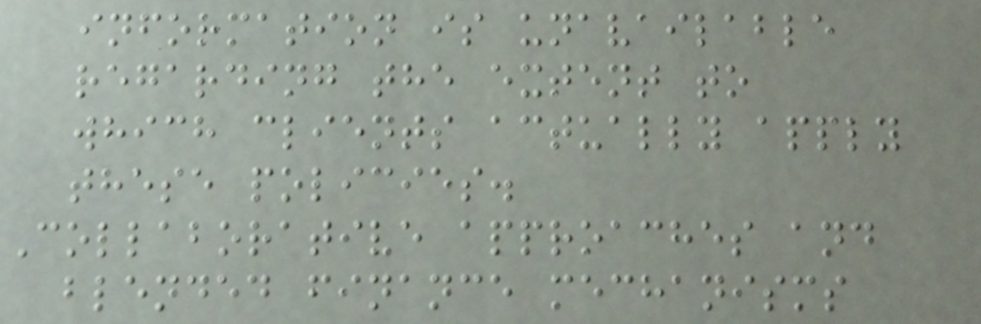information is unavailable
regarding the extent to
which clients actually apply
these policies.
Collaborative approaches and
blended finance mechanisms
